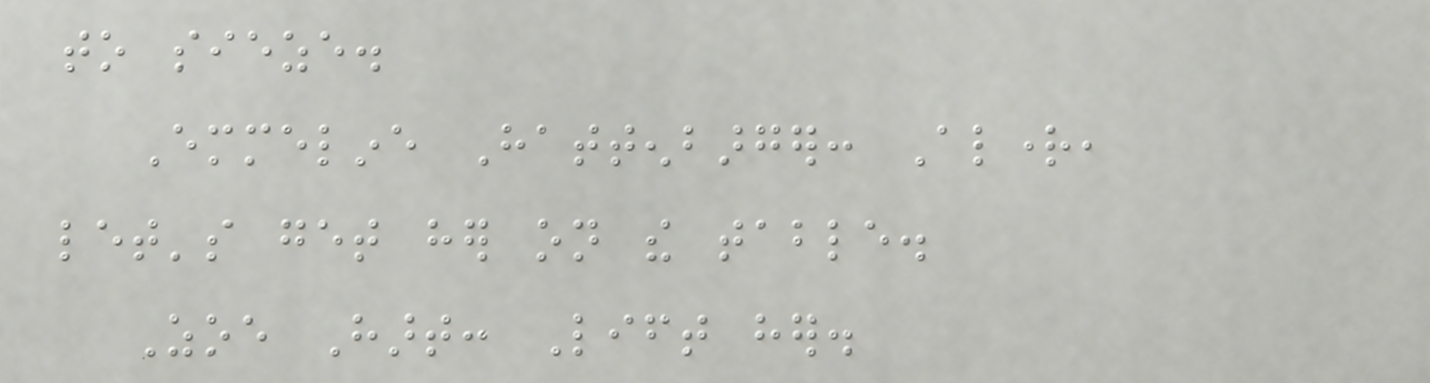to sieze.
Emmeline Hattenbarger: Alright,
let's get her on the table.
Zoe Hart: Lift her.
